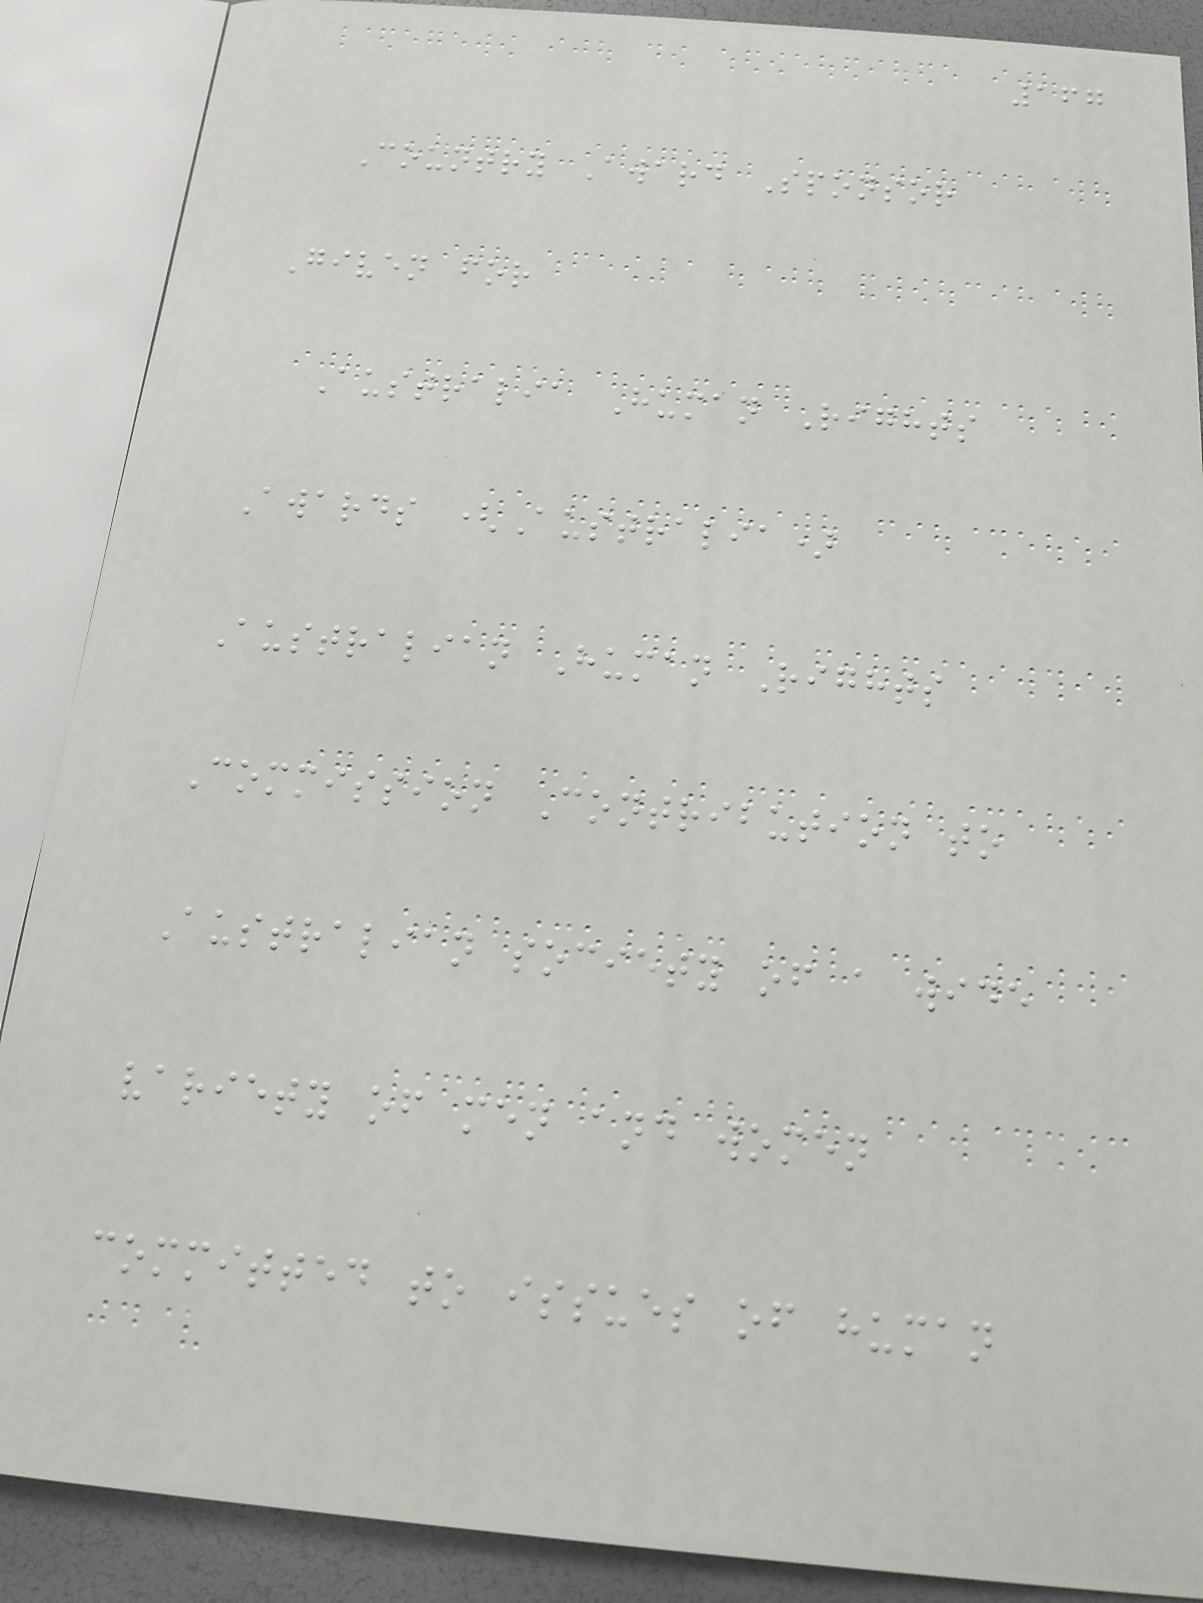167
Country Award Sponsor
Given for
Australia Human Rights
Awards (Australia)
Australian Human Rights
Commission Contribution to
Australian society of a wide
variety of men and women
committed to issues of human
